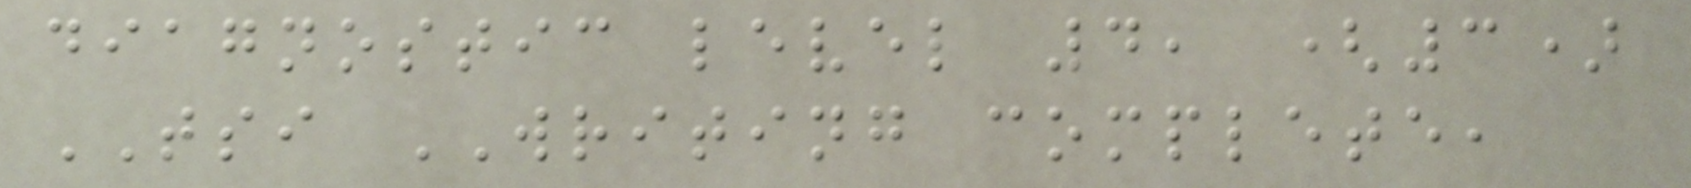diagnostic level 4, (3)
TSI WRITING complete,
